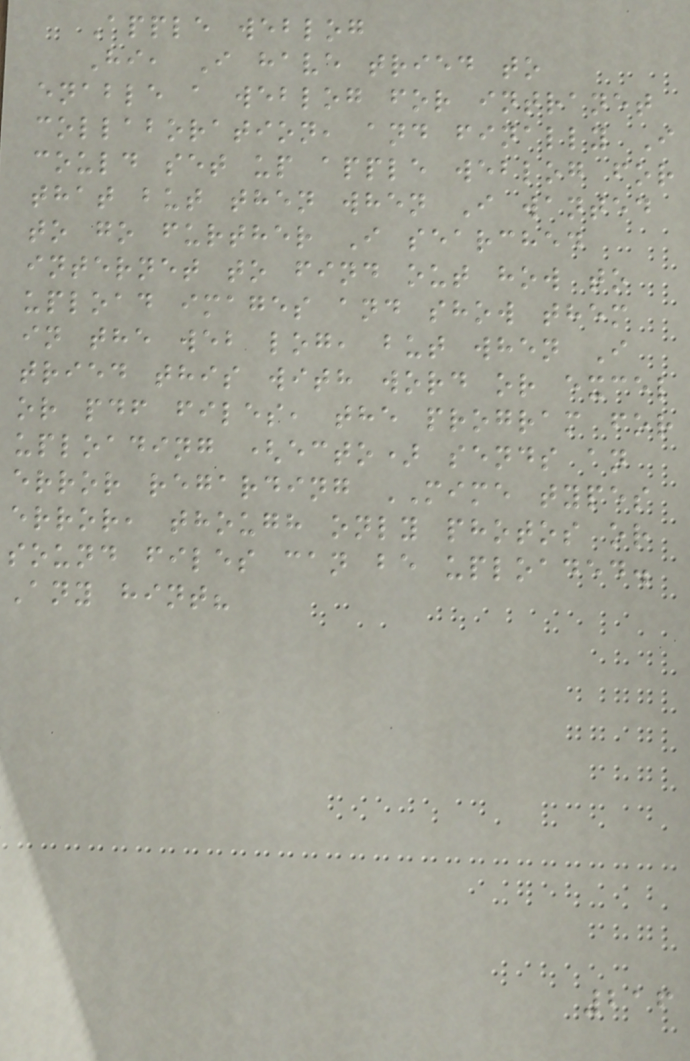Apple weblog
Hi, I have tried to
enable a weblog for intranet
collaboration, and finally I
could set up apple weblog for
that but then when I wanted
to go further I searched
internet to find out how to
upload images and show them
in the web log, but when I
tried this with word or excel
or pdf files, the program for
uploading (ecto) sends an
error regarding MIME types
error, though only photos or
sound files can be uploaded.
Any hint?
216
